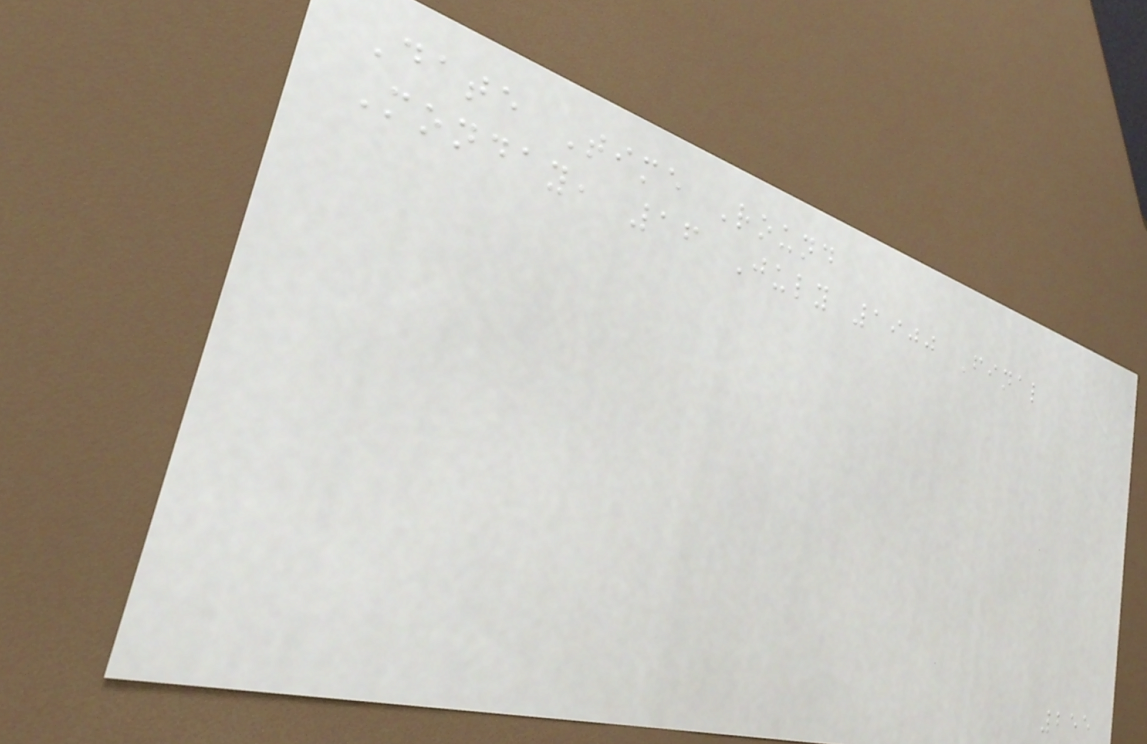Date Time Round
Monday, 16 July 1900 Final
255
